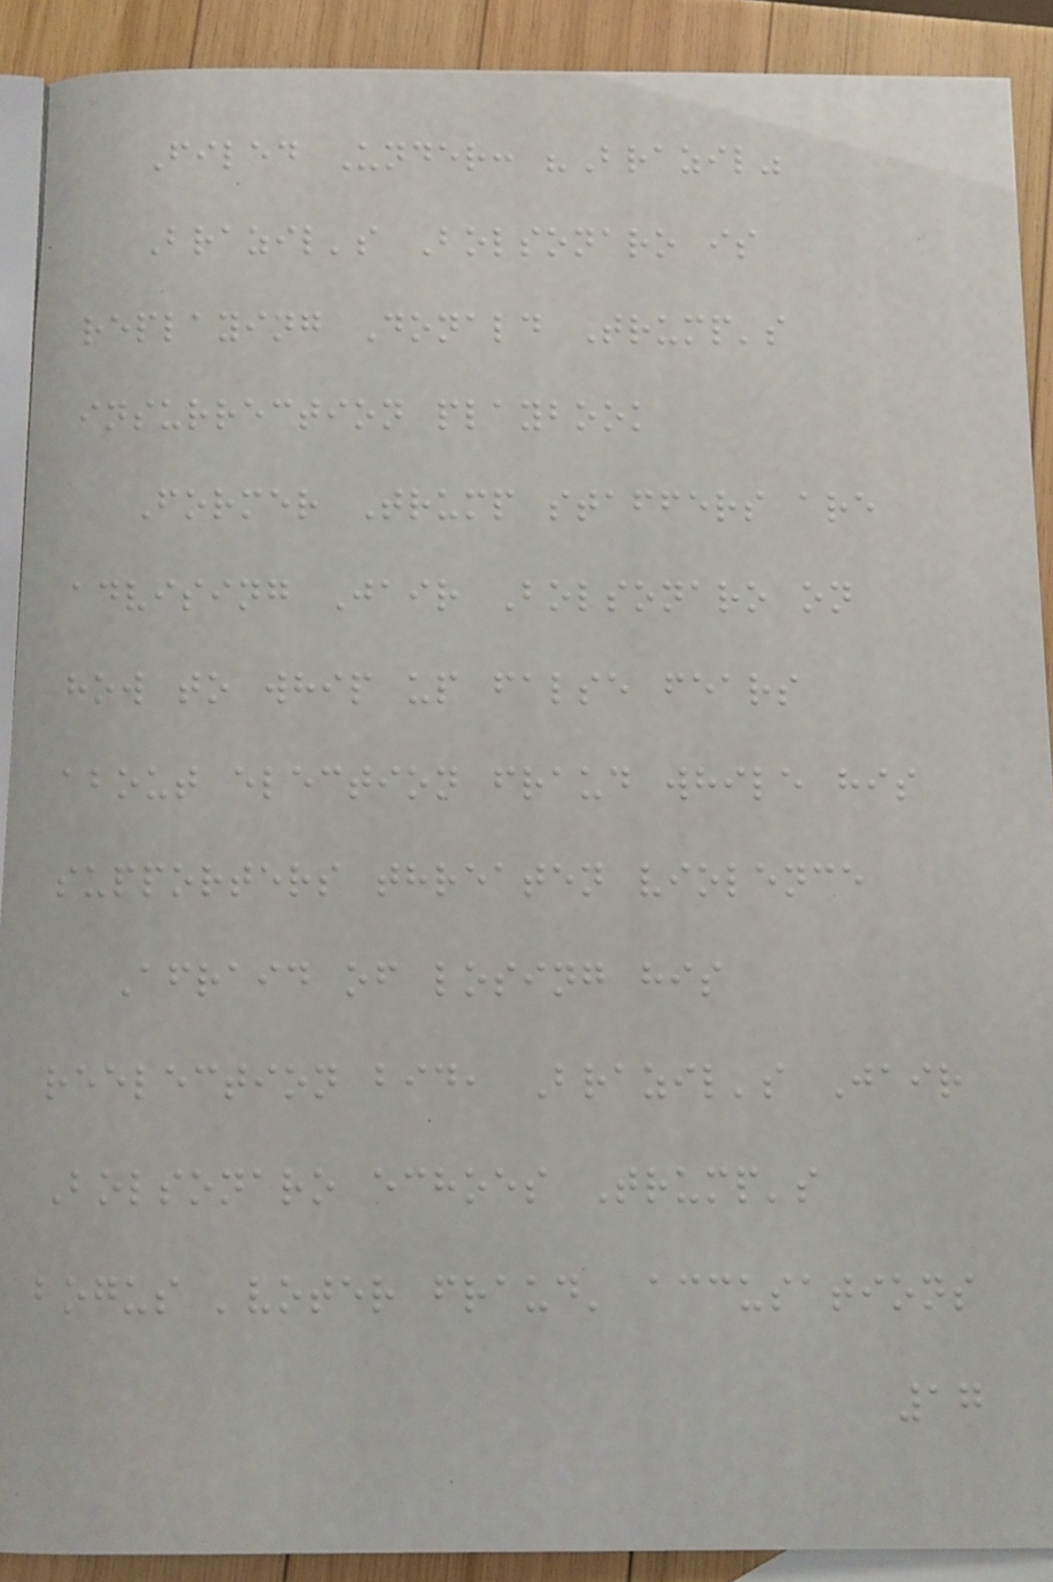Filed Under: "Brazil"
Brazil's Bolsonaro is
replaying Donald Trump's
insurrection playbook
Former Trump staffers are
advising Jair Bolsonaro on
how to whip up false fears
about election fraud while his
supporters threaten violence
Afraid of losing his
reelection bid, Brazil's Jair
Bolsonaro echoes Trump's
bogus 'voter fraud' accusations
17
